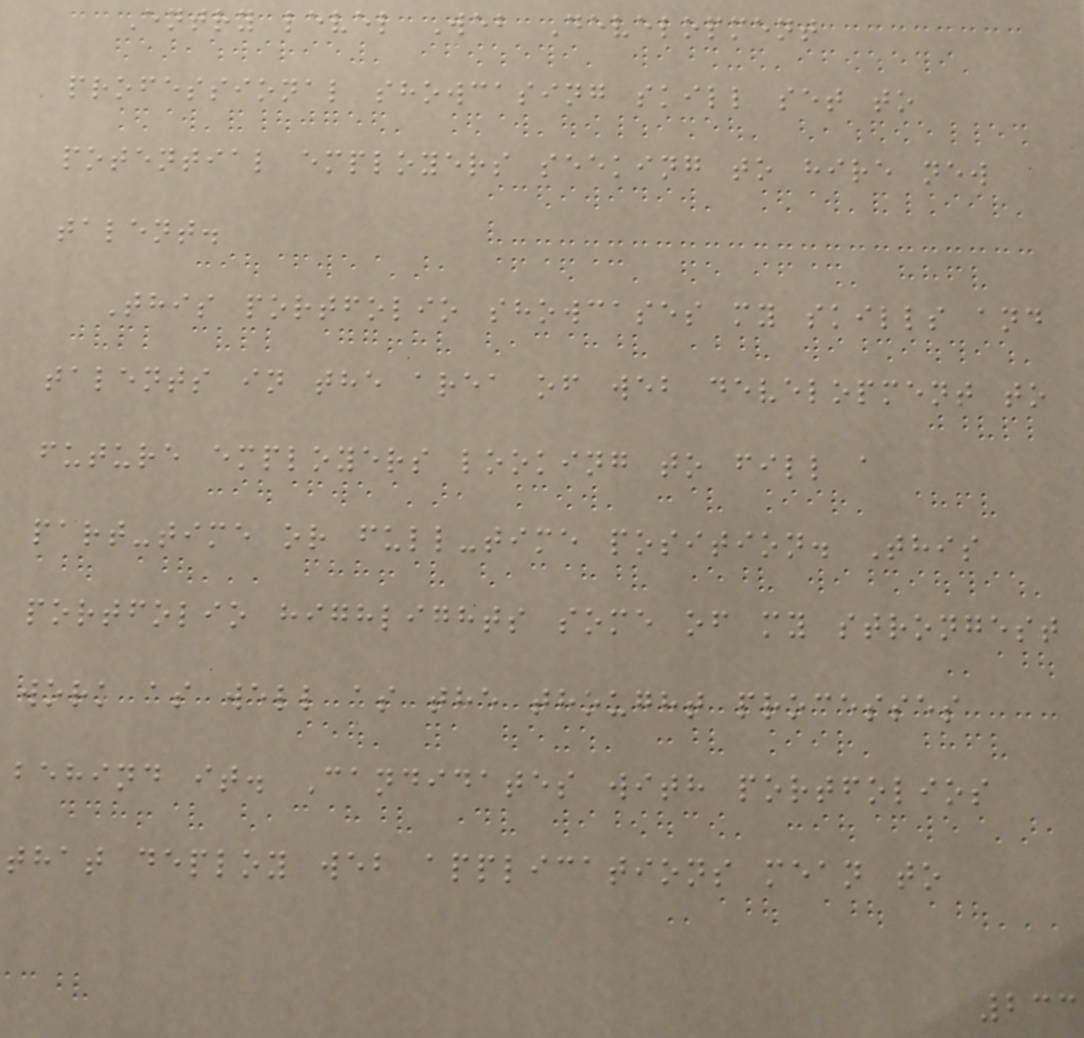Entry level Web Development
professional showcasing skill set to
potential employers seeking to hire new
talent.
This portfolio showcases my skills and
talents in the area of web development to
future employers looking to fill a
part-time or full-time position. This
portfolio highlights some of my strongest
work as well as the thought processes
behind it. Candidates with portfolios
that deploy web applications mean to
233
